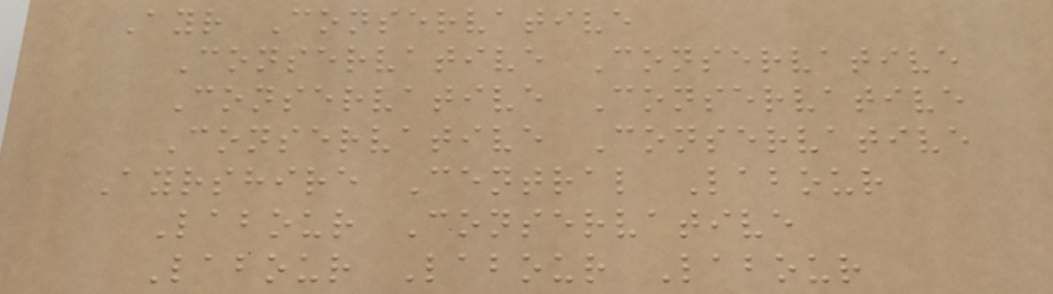Ayr Conservative
Conservative Conservative
Conservative Conservative
Conservative Conservative
Ayrshire Central Labour
Labour Conservative
Labour Labour Labour
